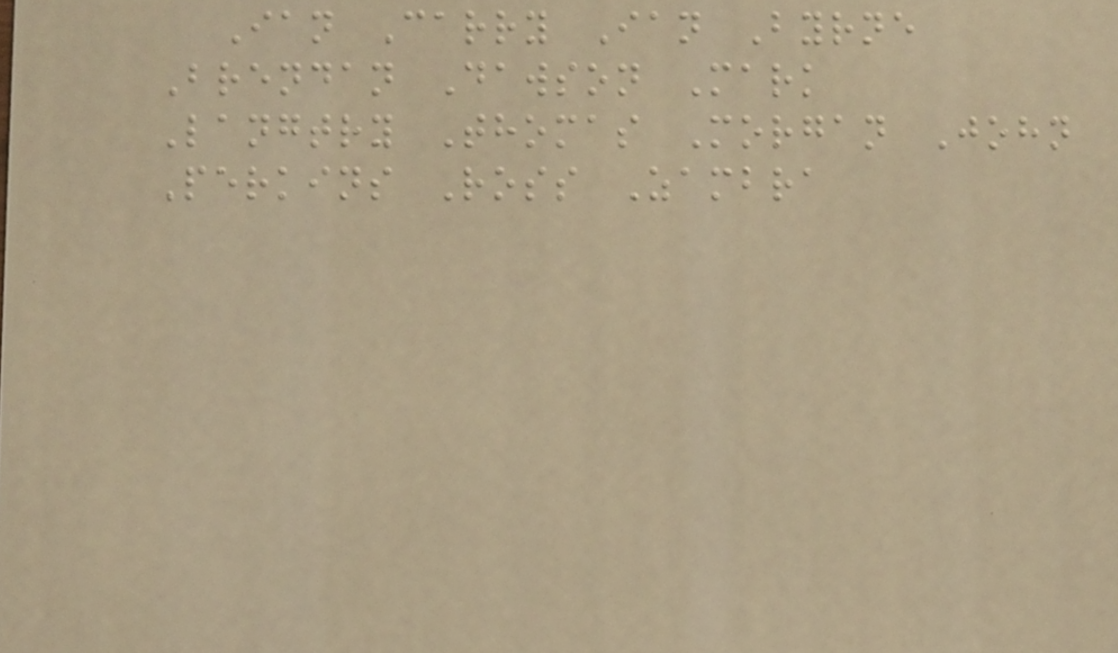Ian Carry Ian Byrne
Brendan Dawson Mark
Langtry Thomas Morgan John
Perkins Ross Zambra
